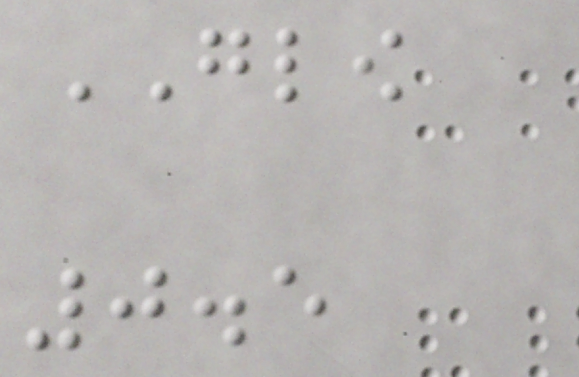GLOW
0.5
